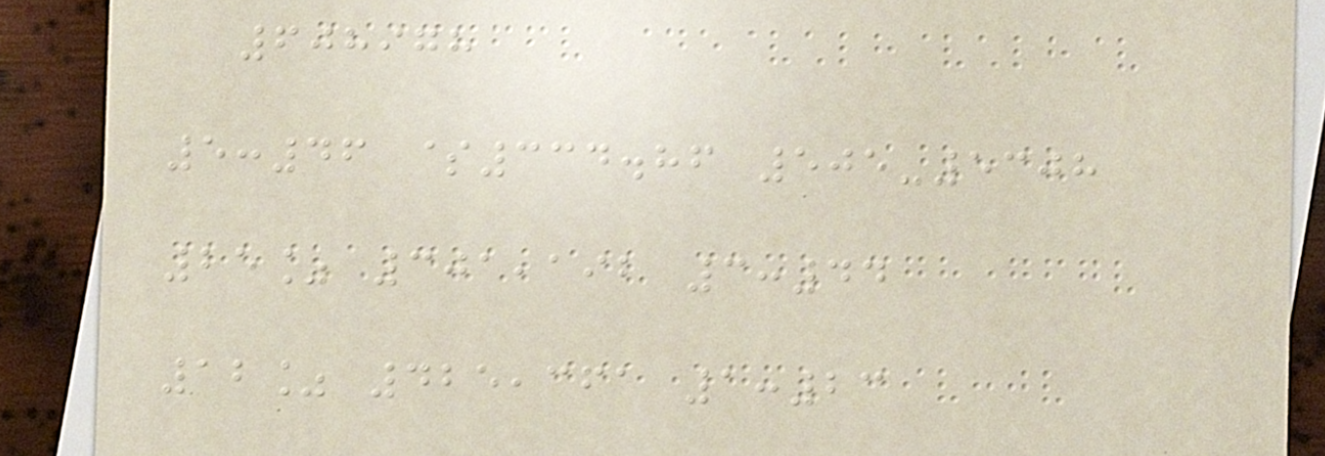608978
5:46 $334.86 505-5308
25% 301,192 3:44
12% 425,361 1:23
